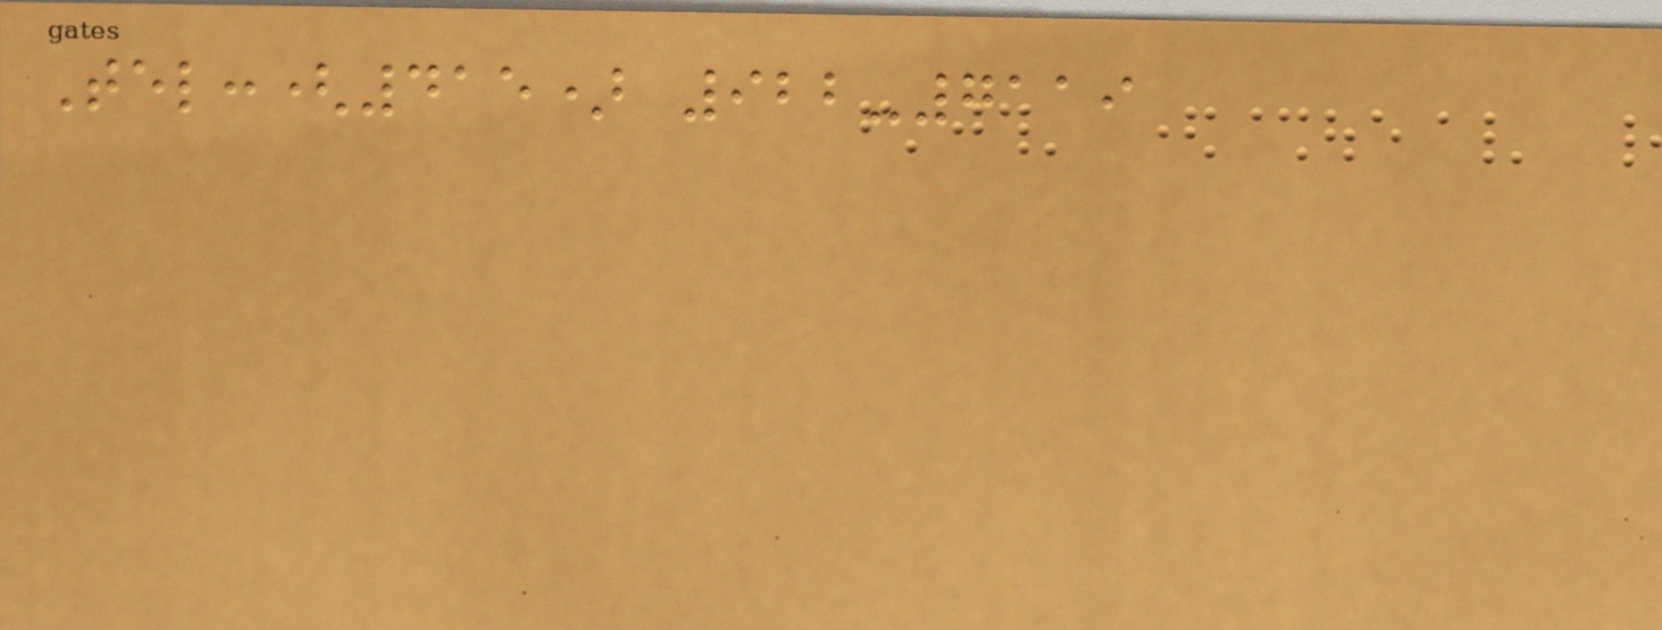Tel:(415) 922-7119
